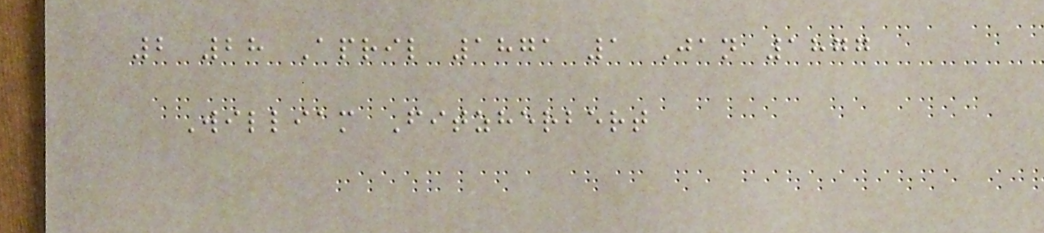2 28 April 1871 1 Jan 1877
William Fitzherbert
